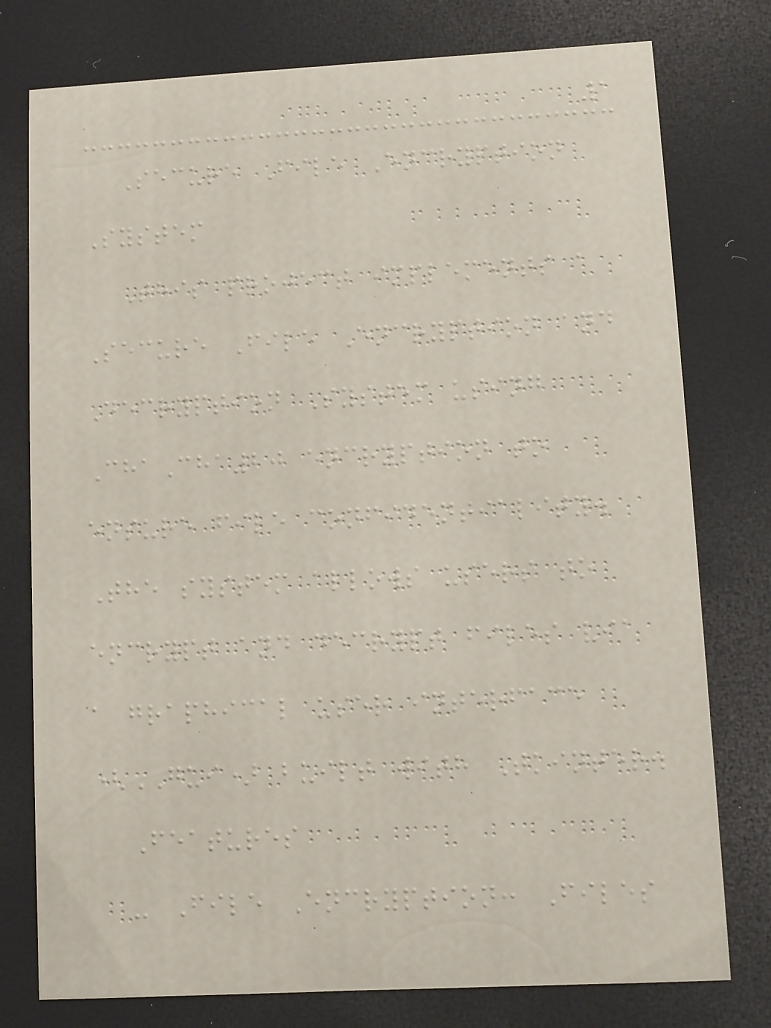1
Secure File Encryption
System
This project implements a
Secure File Encryption and
Decryption System using
ChaCha20 encryption to
ensure file confidentiality.
The system allows users to
encrypt and decrypt files via
a graphical user interface
(GUI) built with Tkinter.
Features
- File Encryption: Files
